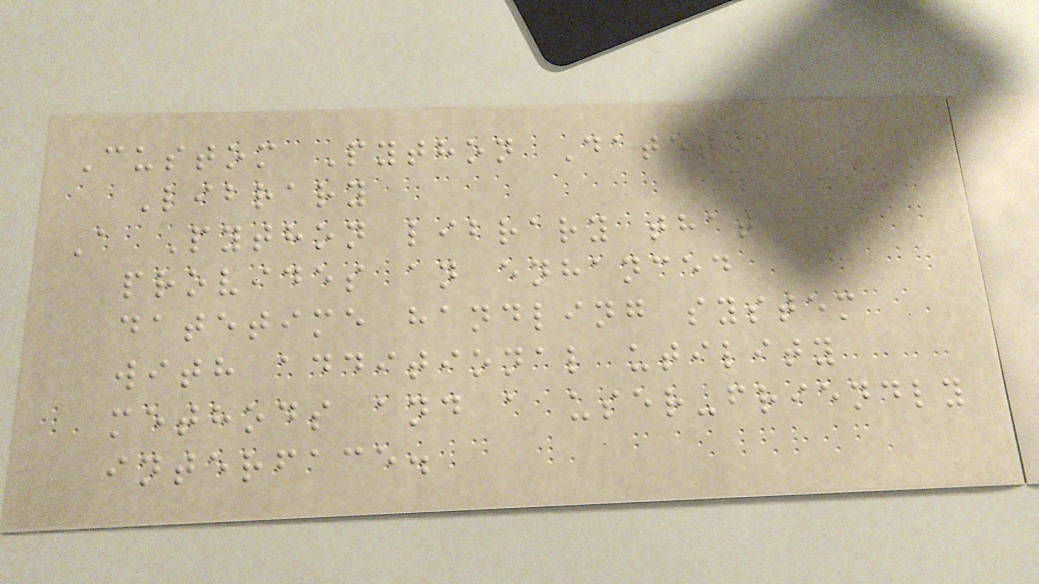Custom Python Datetime
Library
A Python library that
provides an enhanced
datetime handling system
with additional utility
methods and a user-friendly
interface.
